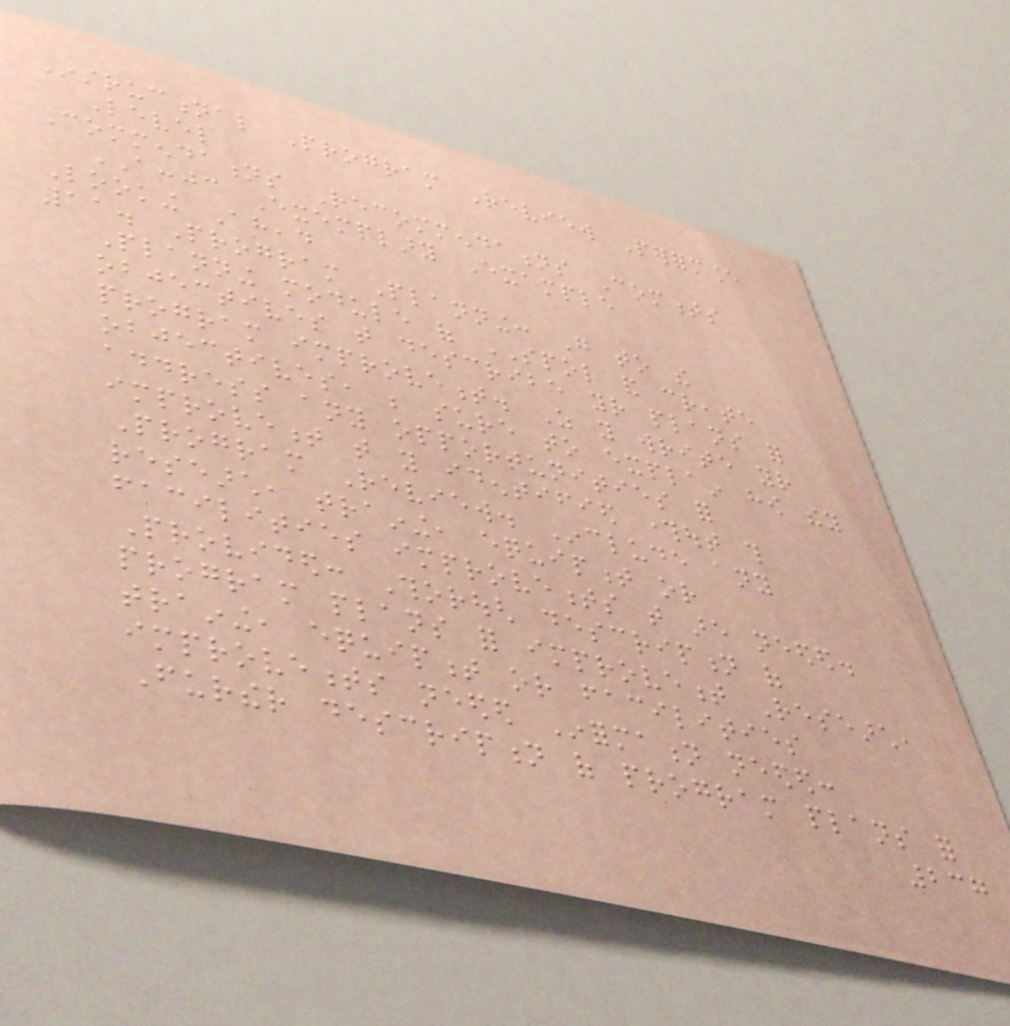Instructional Program Review Performance
Level
Commendations Recommendations Comments
ACCJC Exemplary Example
Looking Ahead
11. Program Planning: Go to the
Planning module of SPOL and create
objectives that describe your plans for
program improvement. As you write your
objectives, be sure to explain how they
address any opportunities for
improvement that you identified throughout this
Program Review. Include any
research, training, equipment or
facilities improvements that are needed.
Provided: Thorough description of
program plans for improvement Research,
training, equipment or facilities
improvements needed Information needed:
Further description of program plans for
237
